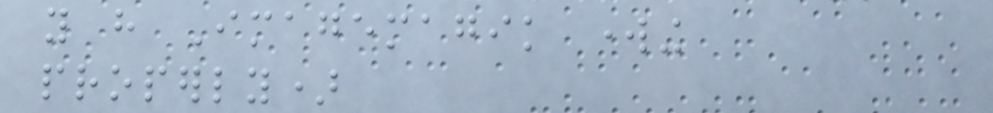you have Imagemagik working
properly)
